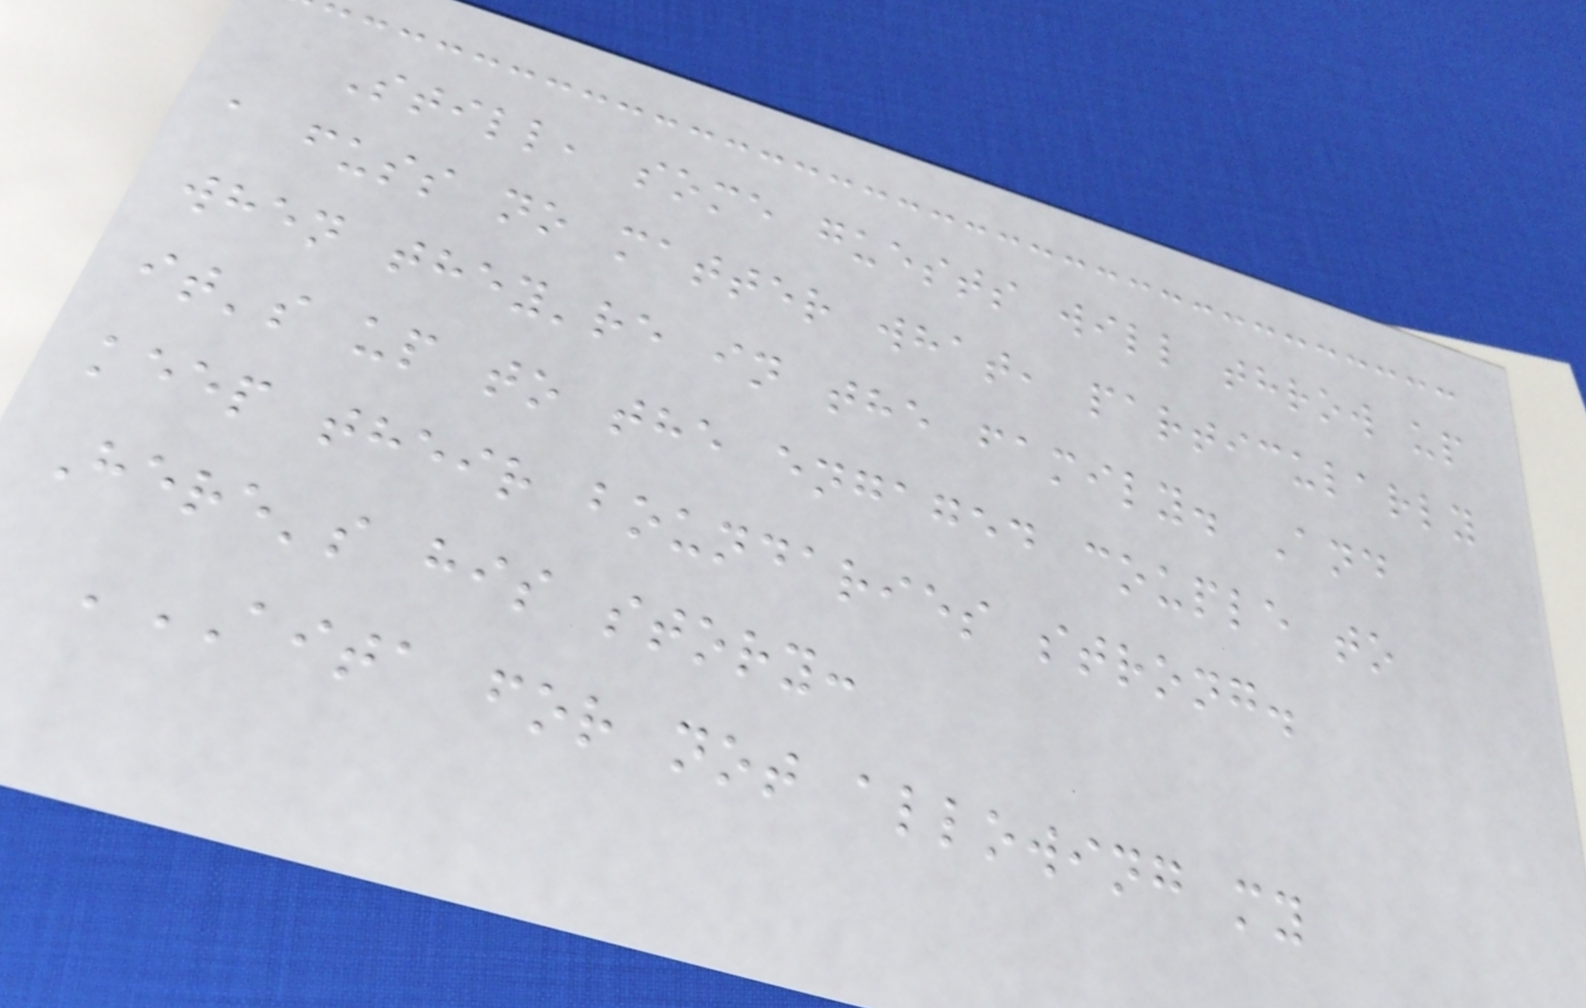Still, some guests will throw up
a fuss no matter what, particularly
when they're in the family. And
it's up to the engaged couple to
keep their boundaries strong.
Here's his story:
'AITA for not allowing my
